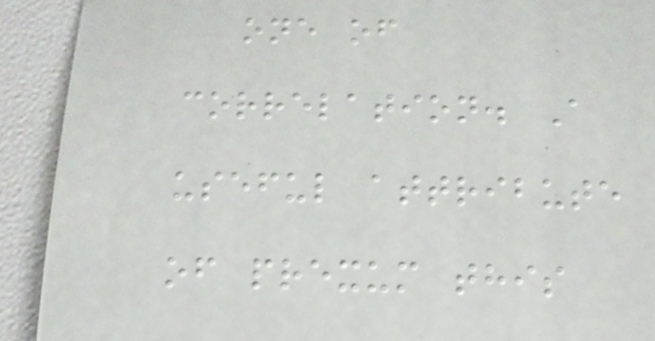one of
correlation. A
useful attribute
of prexum this
